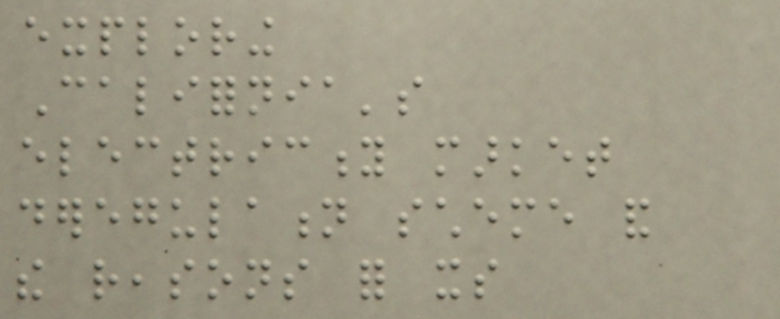exploring
California's
electricity market
deregulation scheme and
the reasons for its
